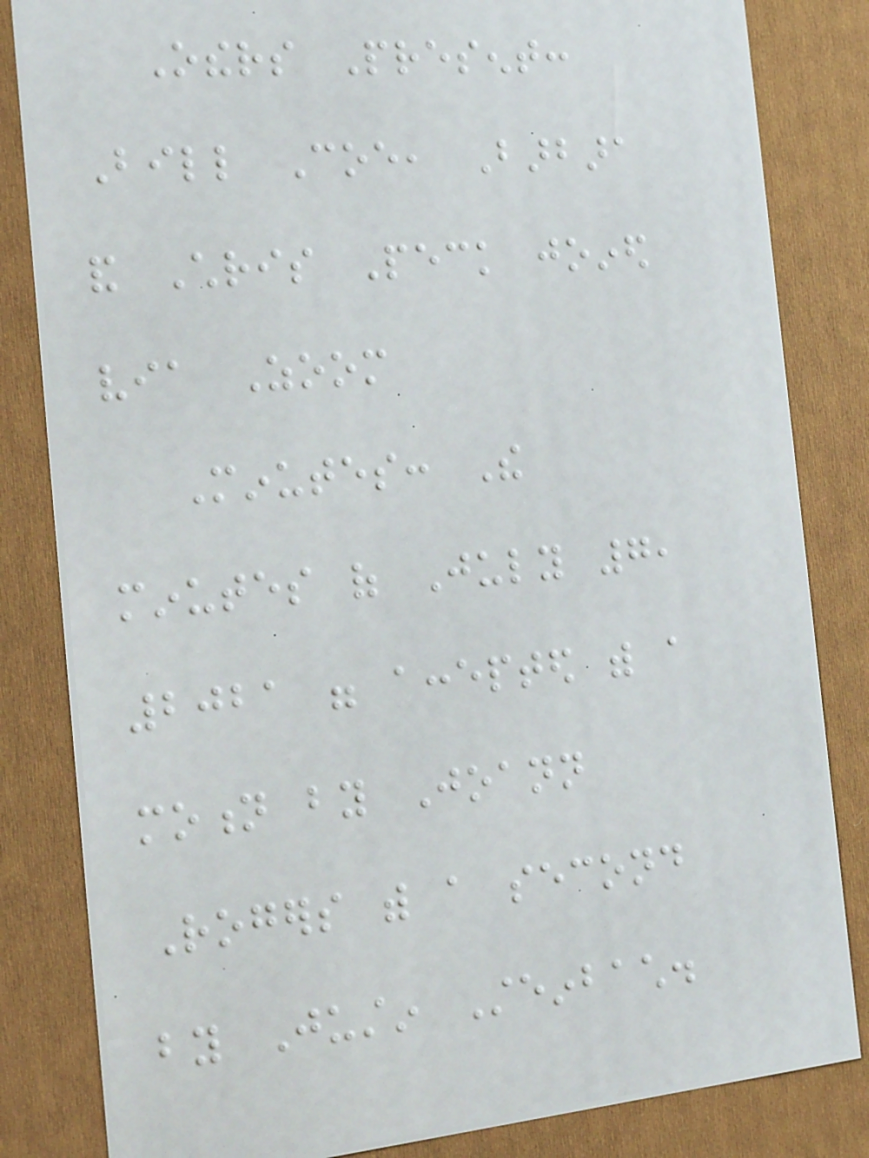Others Present:
Bill Coe, Barbara
and Chris Peck joined
via Zoom
Minutes: The
minutes of July 7,
2021 were accepted with a
motion by Joann
Rogers with a second
by Justin Steinbach.
